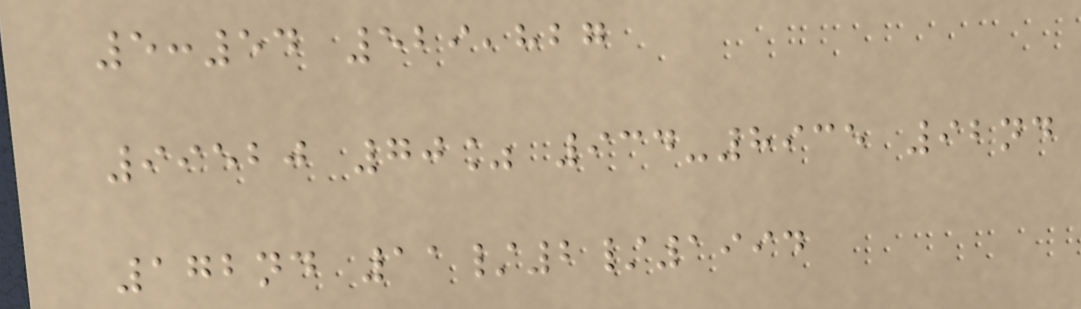5:54 529,827
99520 70% 934-8935 92nd
172nd 11/2/1994
